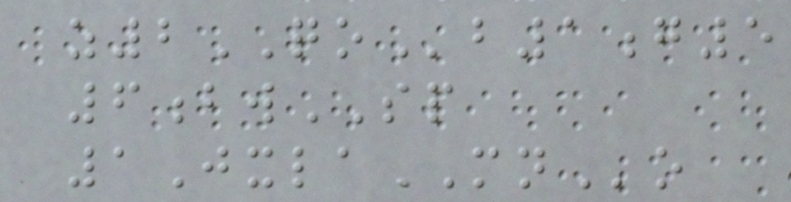z2QOb1g5
6bwSP
1JxlaMNo
